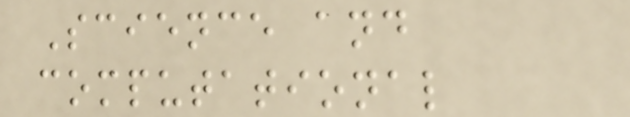Science and
computational
